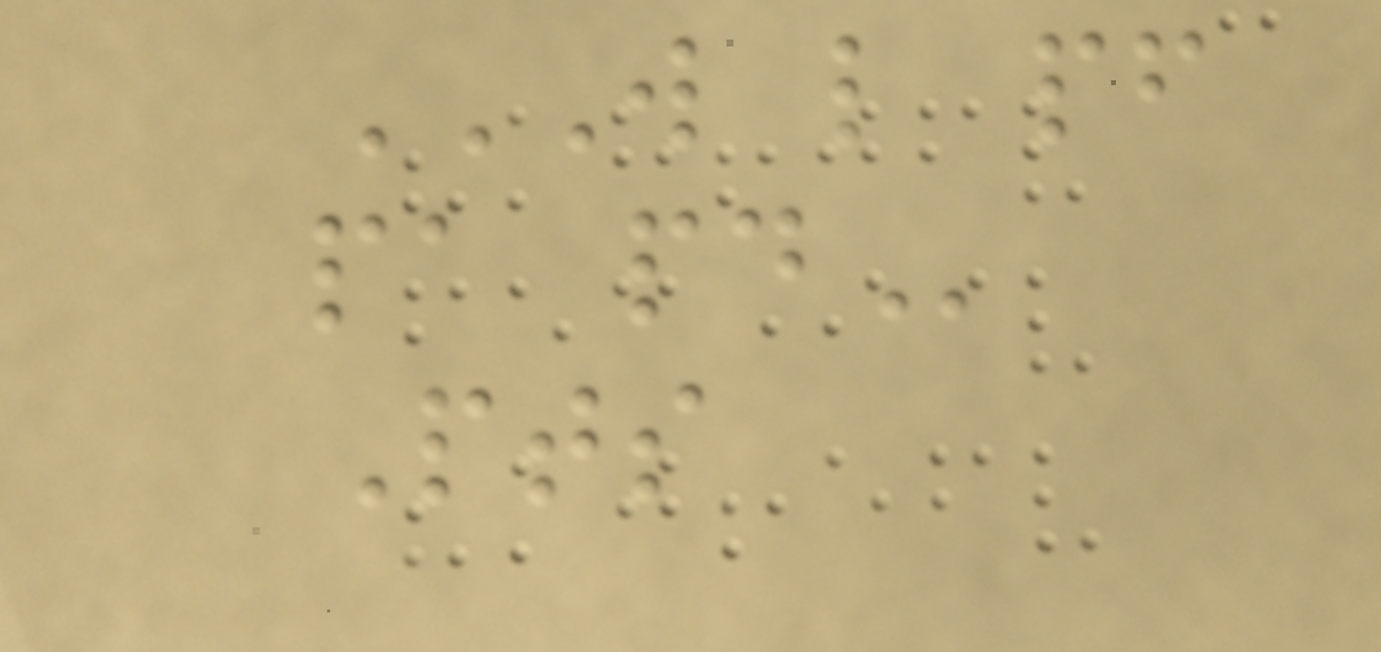W L PF
PA PD
Pts
